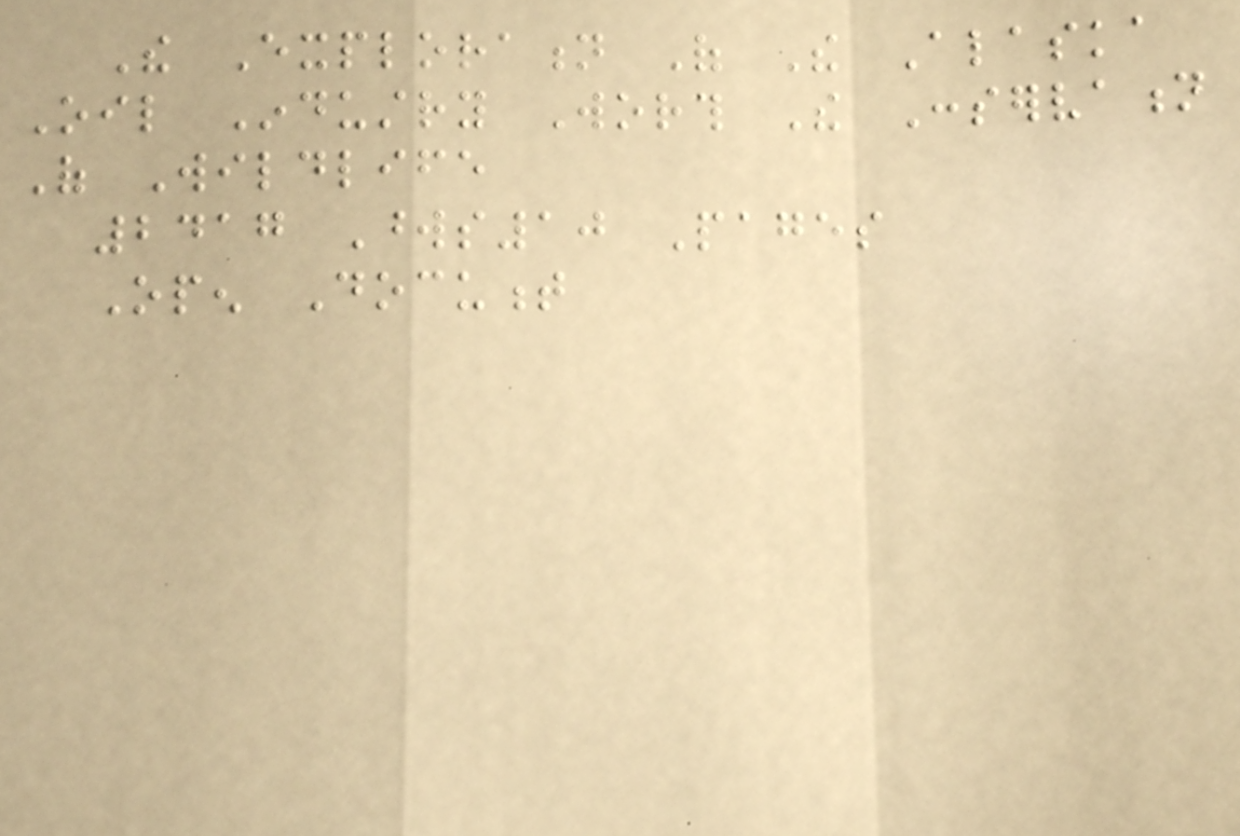The Exploration Of The Alaska
Oil Industry Worth The Conservation
Of Wildlife
2417 Words10 Pages
Open Document
